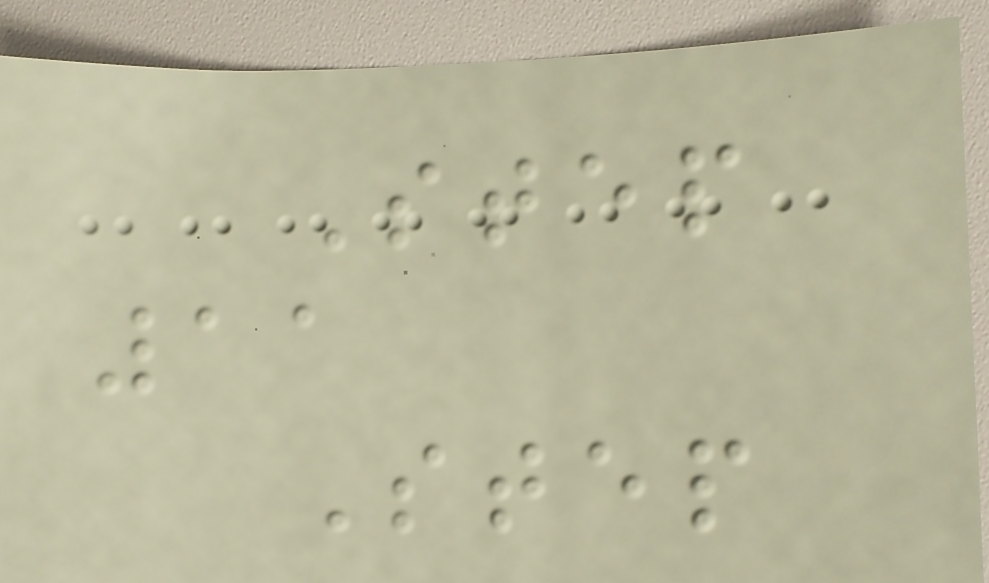Step
11
Step
